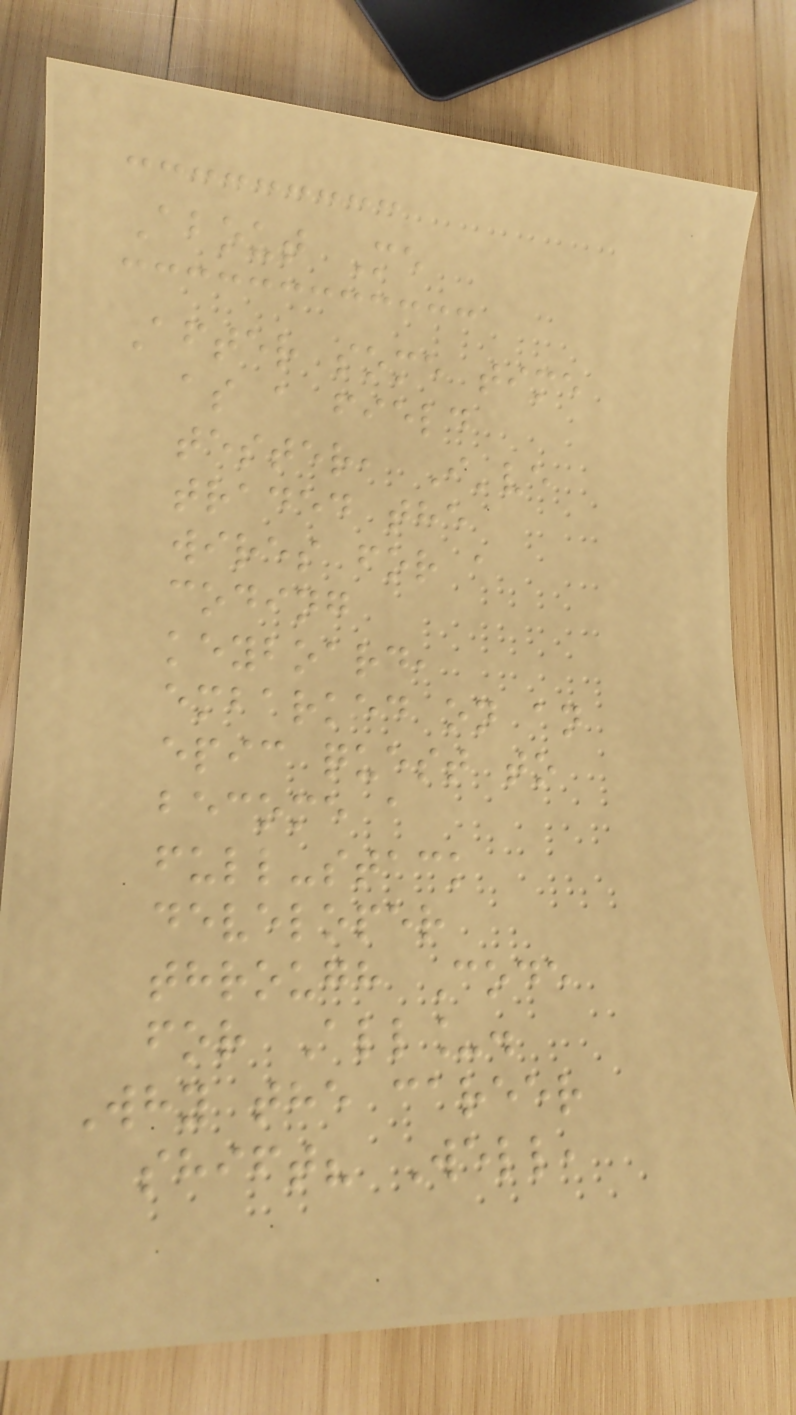About Me
After some time
as a field
tester, I've
traded the
wires for a
coding
keyboard,
embarked on an
epic quest to
become a
full-stack
developer
through Code
for All_.
Why the career
shift? Well,
